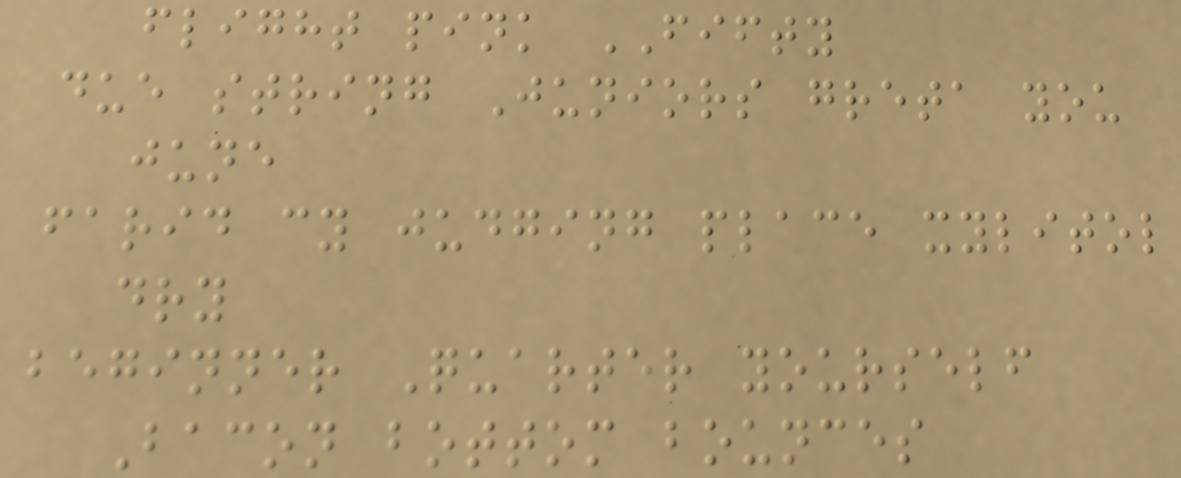flight pink FIFTY
due string Juniors greta you
june
farid cy judging place xylitol
dry
beginner Quarter yourself
Bacon bottom bounces
